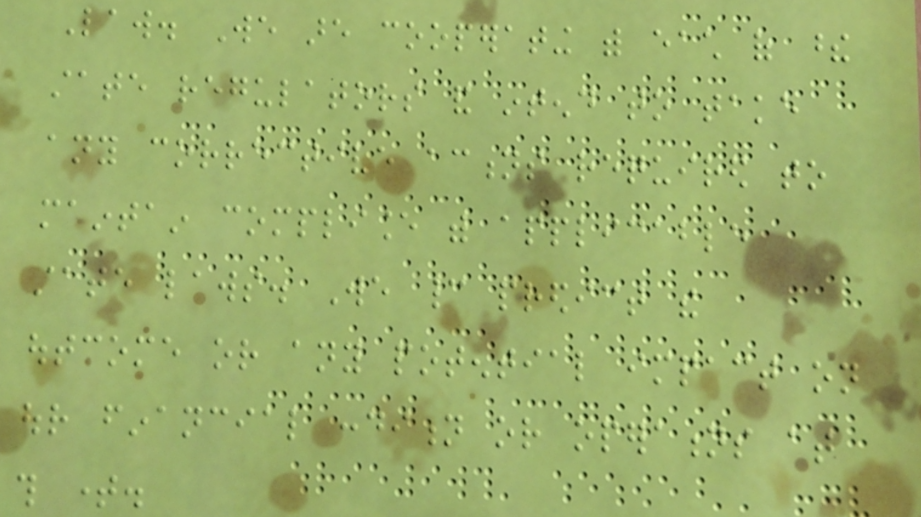Law. We are cooperating with each of these
state regulators and intend to take
any corrective actions required to
maintain compliance with applicable
state laws. We cannot predict the
outcome or any potential impact on
our financial condition or operations at
this time.
